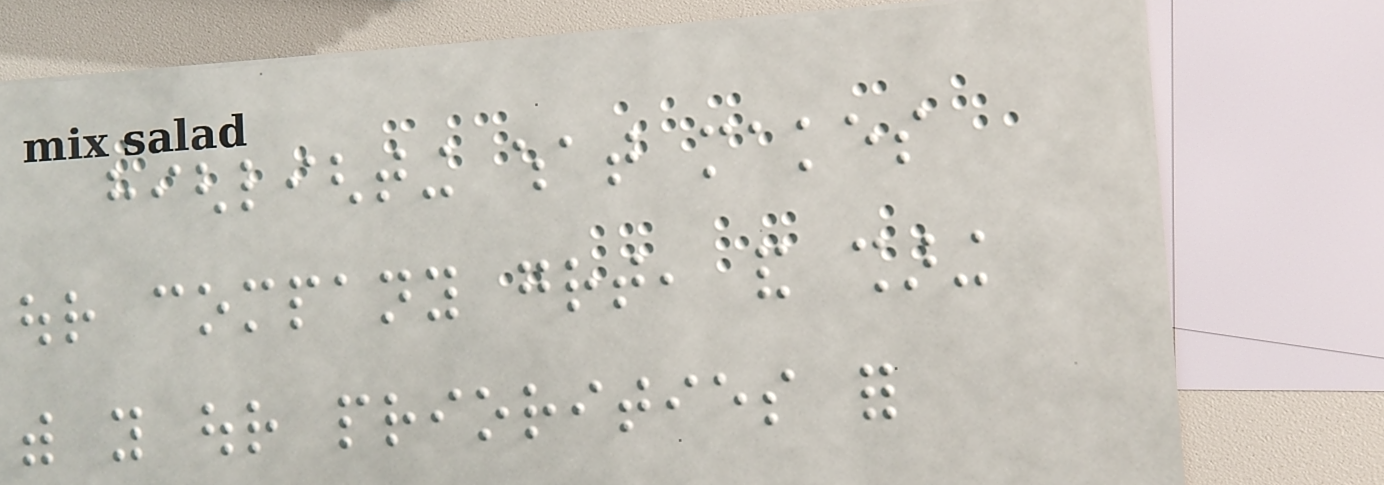highlighting what makes
our company great, and sharing
with you our priorities for
